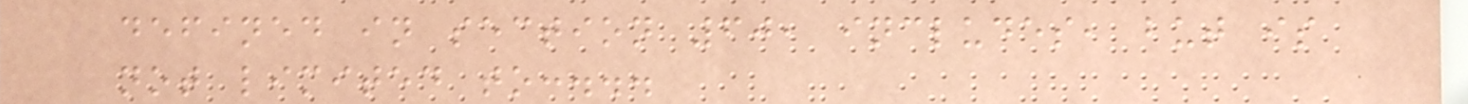defined in section 60, includes, but is
not limited to:...
